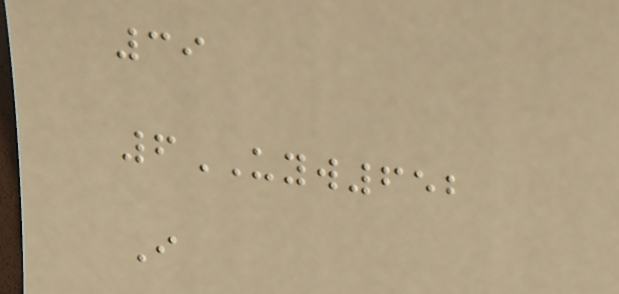39
6UYW652
I
